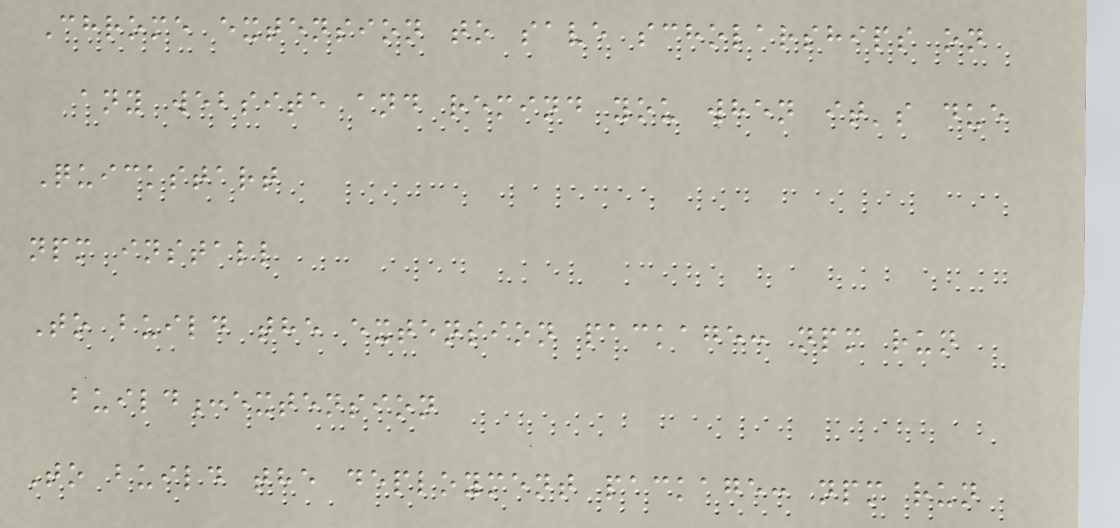Chrome extension to save scholarships on
any website and remind you when it's due
Quickstart
npm install
To build the extension package: npm run
build:extension
To build the deployment package: npm run
